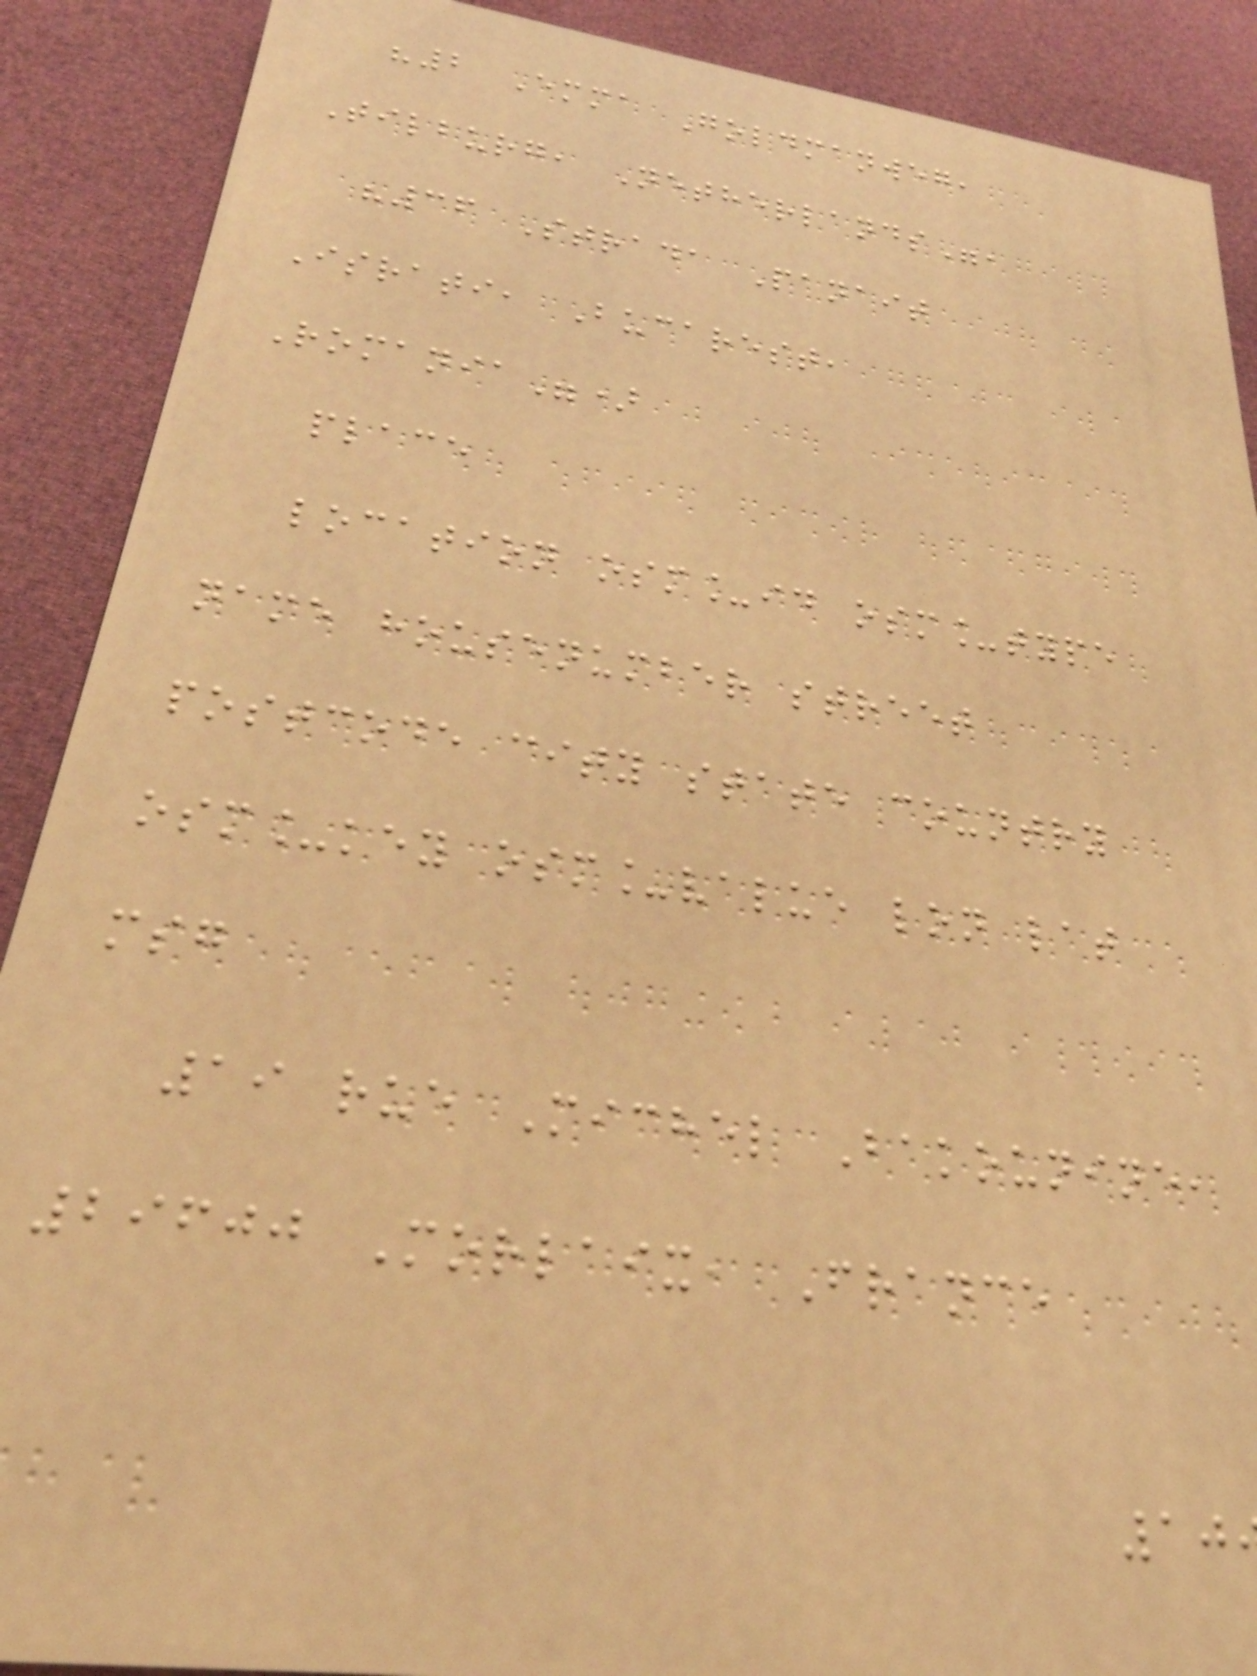"2 Emma Goldmanweg,
Tilburg, Netherlands",
"36 Strada Panait
Israti, Bucarest,
Romania")
place
location osm_id osm_type
name housenumber street
postcode city state country
osm_key osm_value lon lat
msg
19 rue Michel Bakounine,
29600 Morlaix, France
